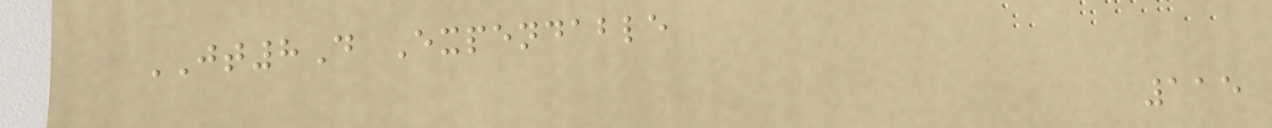JT8D Expendable
115
